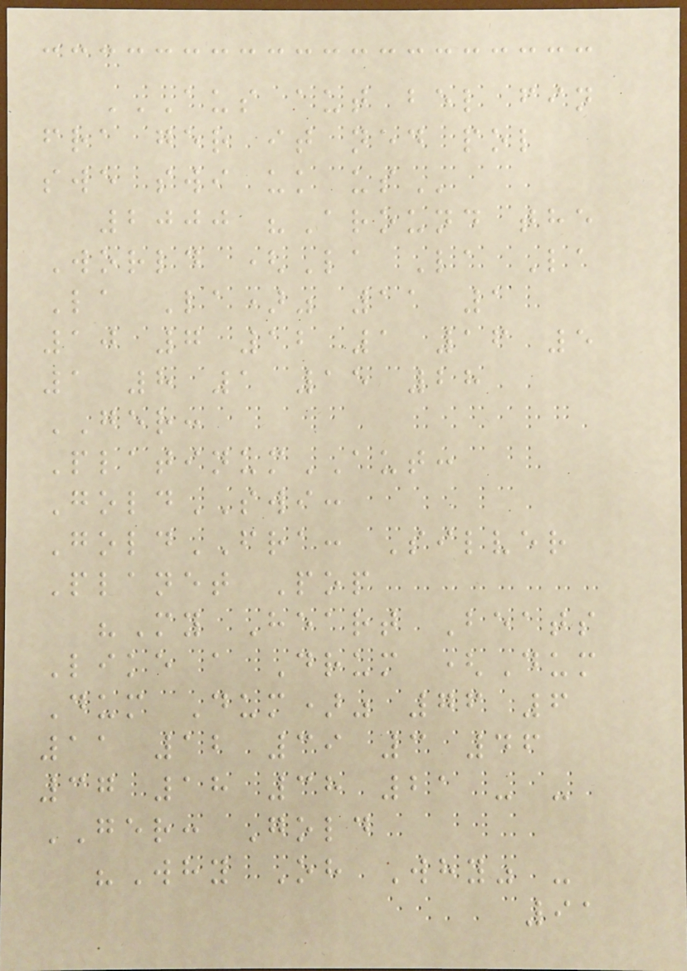AUS AUT BEL FIN
FRA GER IT NED POL
SWE SWI UK US
2000 "Around the
World (La La La
La La)" 11 1
10 7 12 1 16 5
1 8 1 15 28
GER:
PlatinumAUT:
GoldSWI:
GoldFRA: Silver
Planet Pop
"My Heart Beats
Like a Drum (Dum
Dum Dum)" 76 6
11 12 39 3 46
37 18 38 21 - -
GER: Gold
"Why Oh Why" -
91
